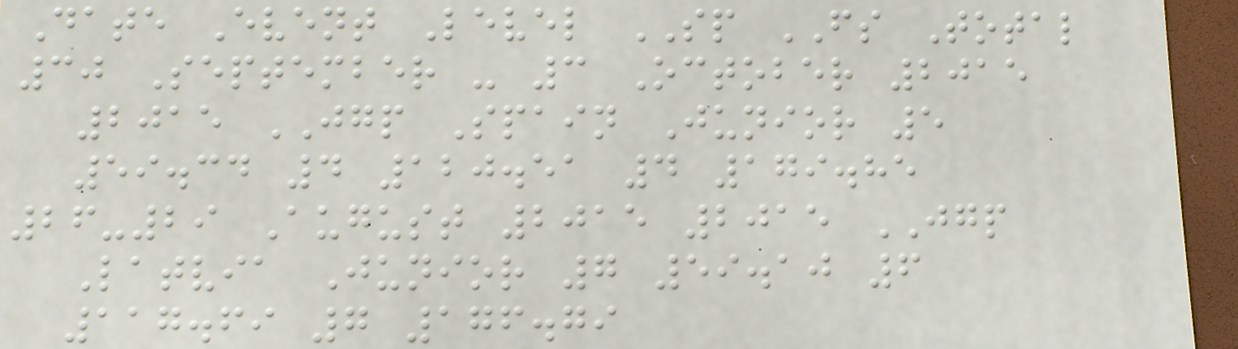Date Event Level SP FS Total
30 September - 3 October 2015
2015 JGP Spain Junior 5
59.34 4 120.51 4 179.85
26-29 August 2015 2015 JGP
Latvia Junior 7 59.10 6
117.69 7 176.79
